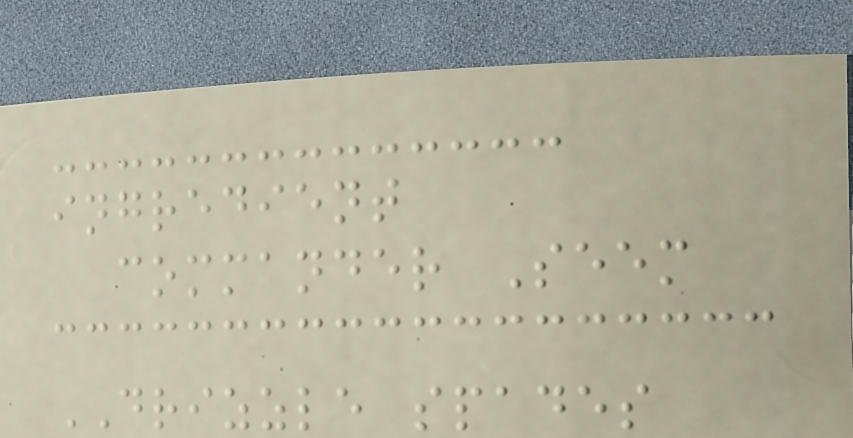ingredient
commander Seem
DRIZZLE spades
